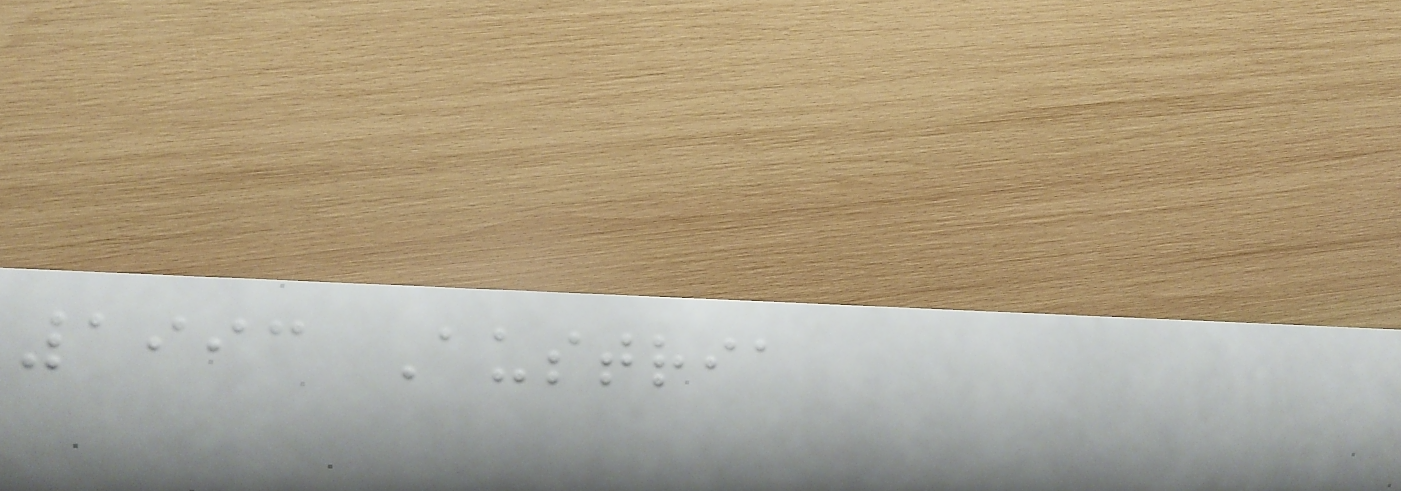1993 Austria
